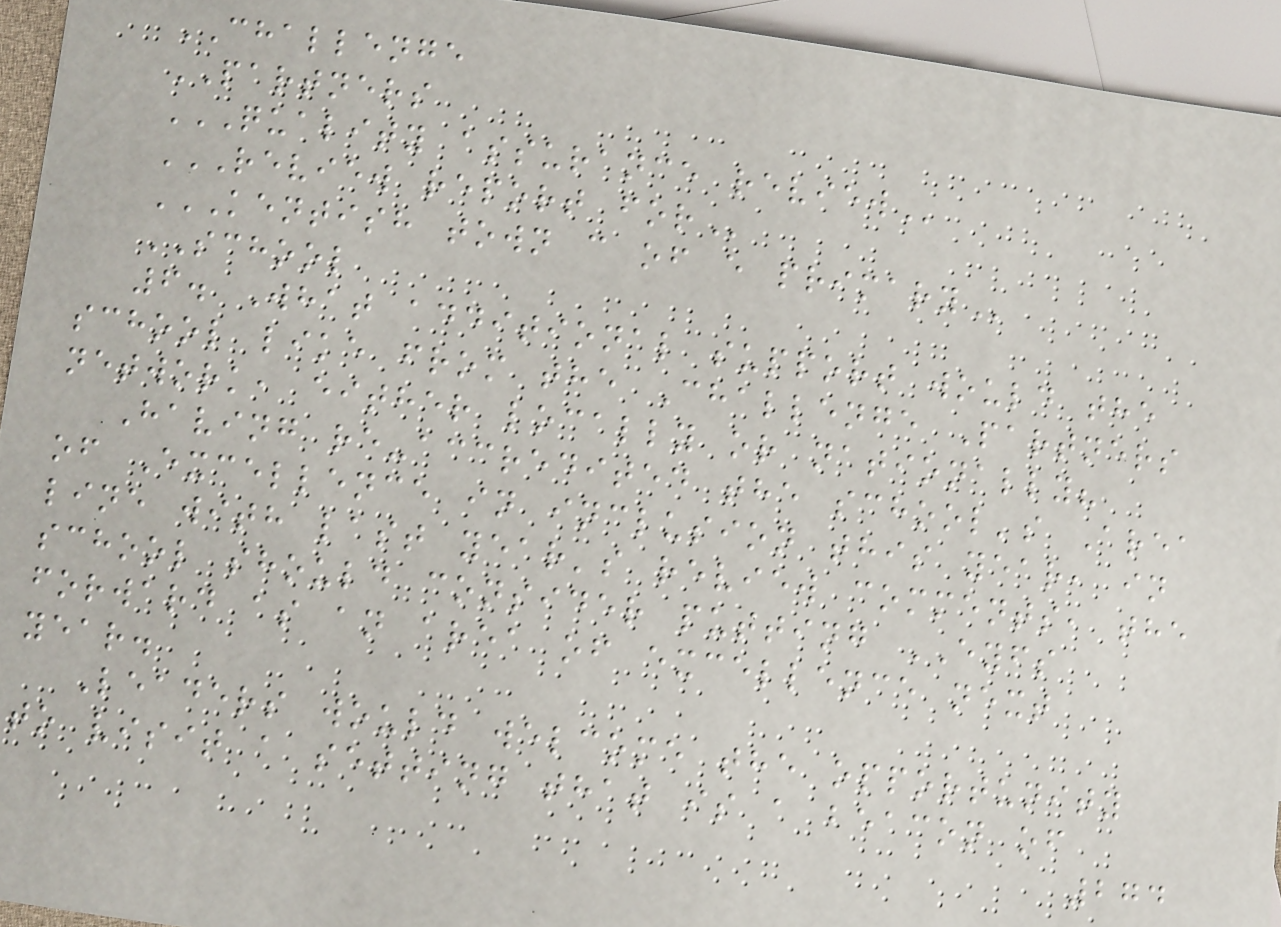CHALLENGE
PARTNERS
QUALITY ASSURANCE REVIEW
REVIEW REPORT FOR
KENTISH TOWN C OF E PRIMARY
SCHOOL
6. What additional support would the
school like from the Challenge Partners
network, either locally or nationally?
Having re-accredited the school's Area
of Excellence in inclusion this year, in
line with last year's review comments, the
school should consider putting EYFS
forward as an area of excellence next
year.
Leaders would welcome the opportunity
to visit a setting that is a beacon of
274
